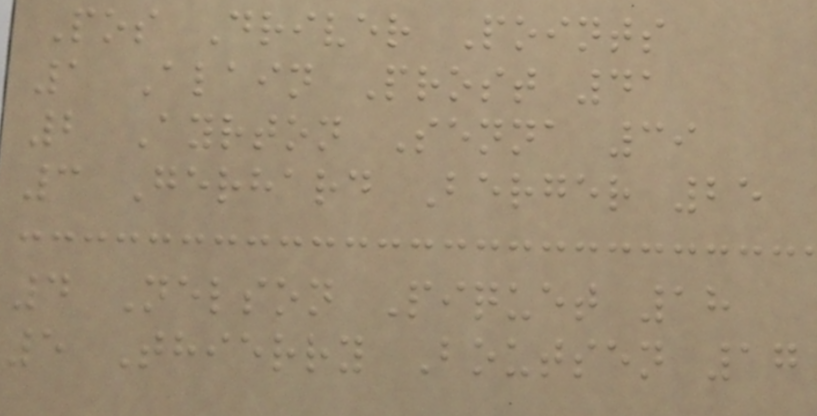Pos Driver Points
1 Alain Prost 41
2 Ayrton Senna 39
3 Gerhard Berger 25
4 Nelson Piquet 18
5 Thierry Boutsen 17
